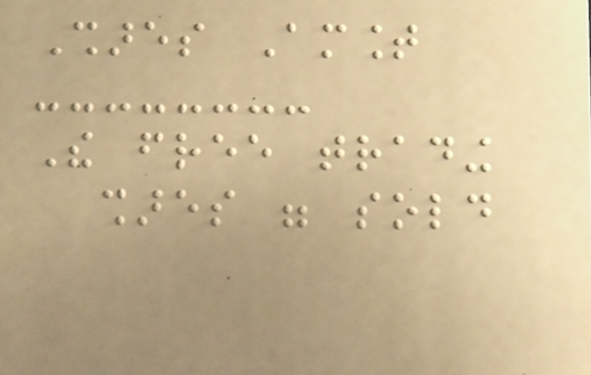Shares Amount
The free trading
shares were sold
